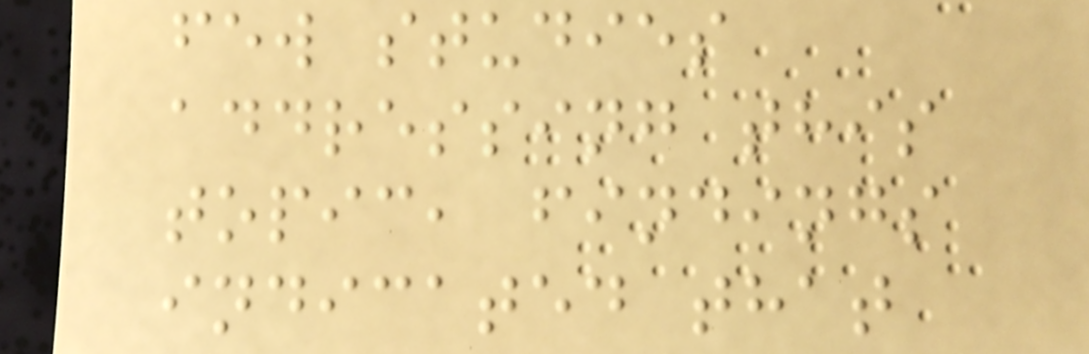few studies
addressing this
topic, findings
indicated that
